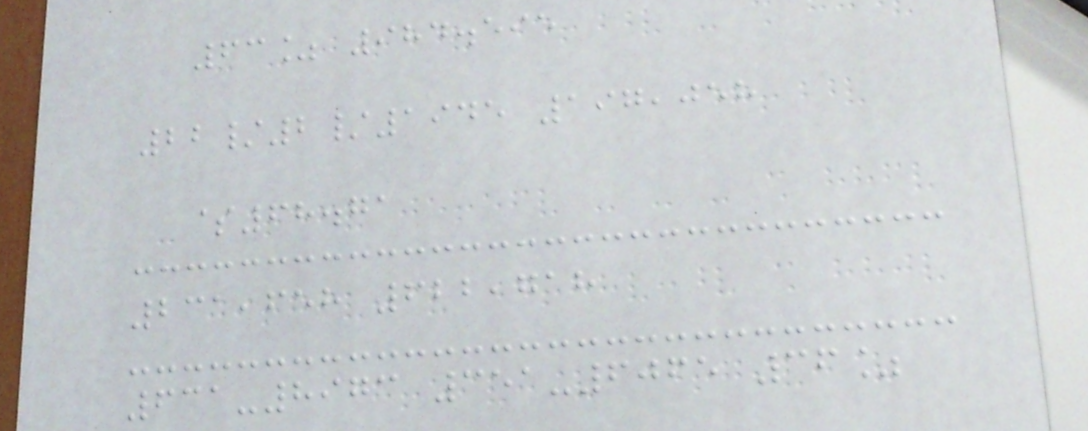63% 984.595
22/2/1945 197,058
$68.71
231,658 622,718
631-8973 351-6065 36%
